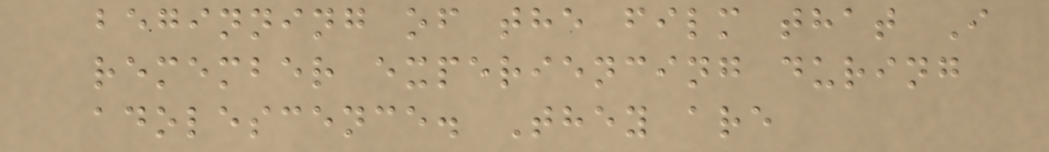beginning of the film that I
remember experiencing during
adolescence. They are
